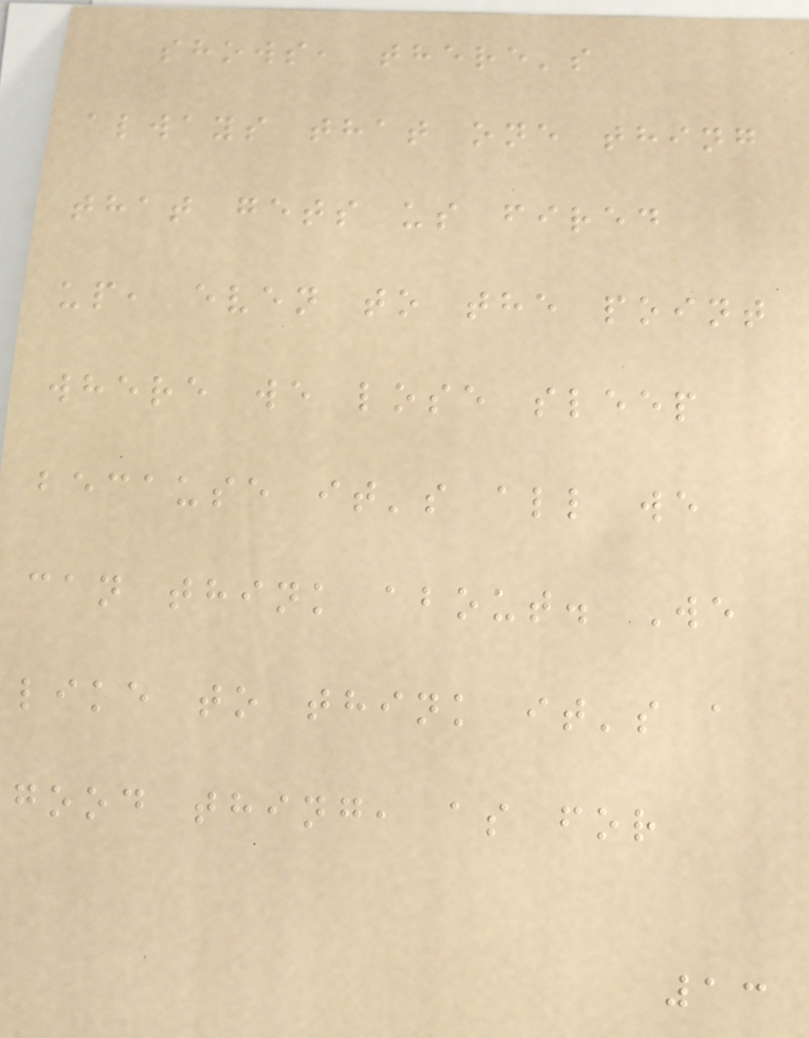shows, there's
always that one thing
that gets us fired
up, even to the point
where we lose sleep
because it's all we
can think about. We
like to think it's a
good thing, as for
13
